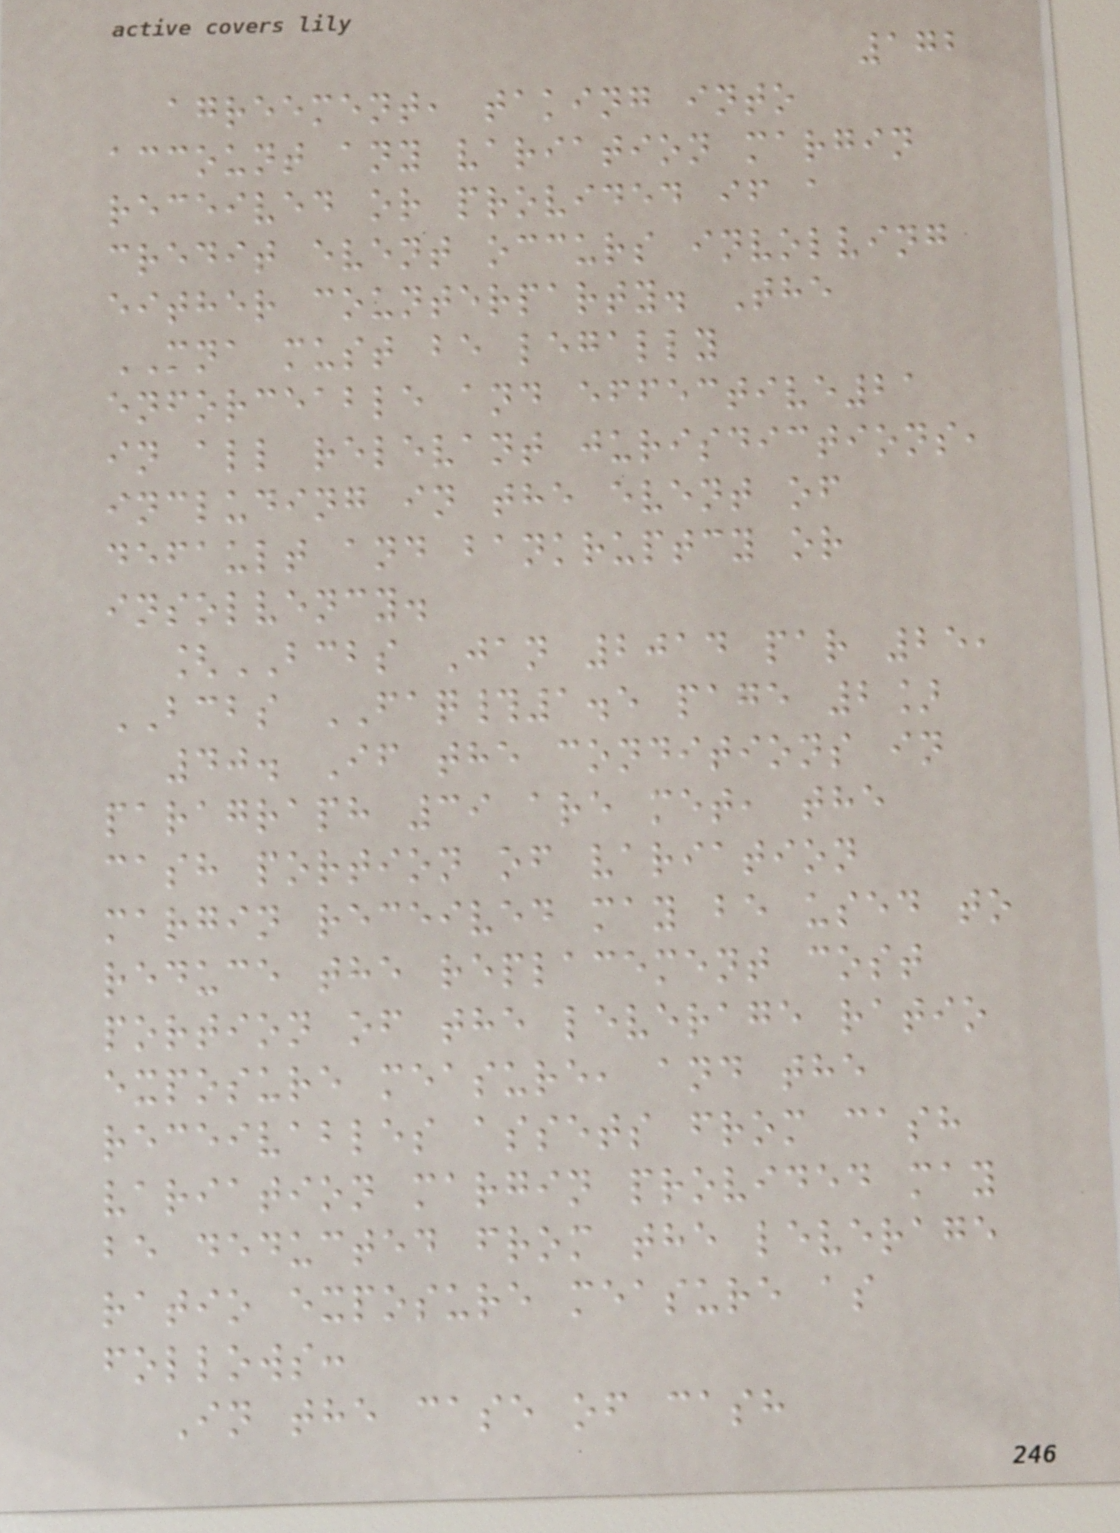172
agreement, taking into
account any variation margin
received or provided if a
credit event occurs involving
either counterparty. The
MNA must be legally
enforceable and effective21
in all relevant jurisdictions,
including in the event of
default and bankruptcy or
insolvency.
[BCBS Jan 2014 par 25,
BCBS FAQ#1.5 page 2]
40. If the conditions in
paragraph 39 are met, the
cash portion of variation
margin received may be used to
reduce the replacement cost
portion of the leverage ratio
exposure measure, and the
receivables assets from cash
variation margin provided may
be deducted from the leverage
ratio exposure measure as
follows:
In the case of cash
